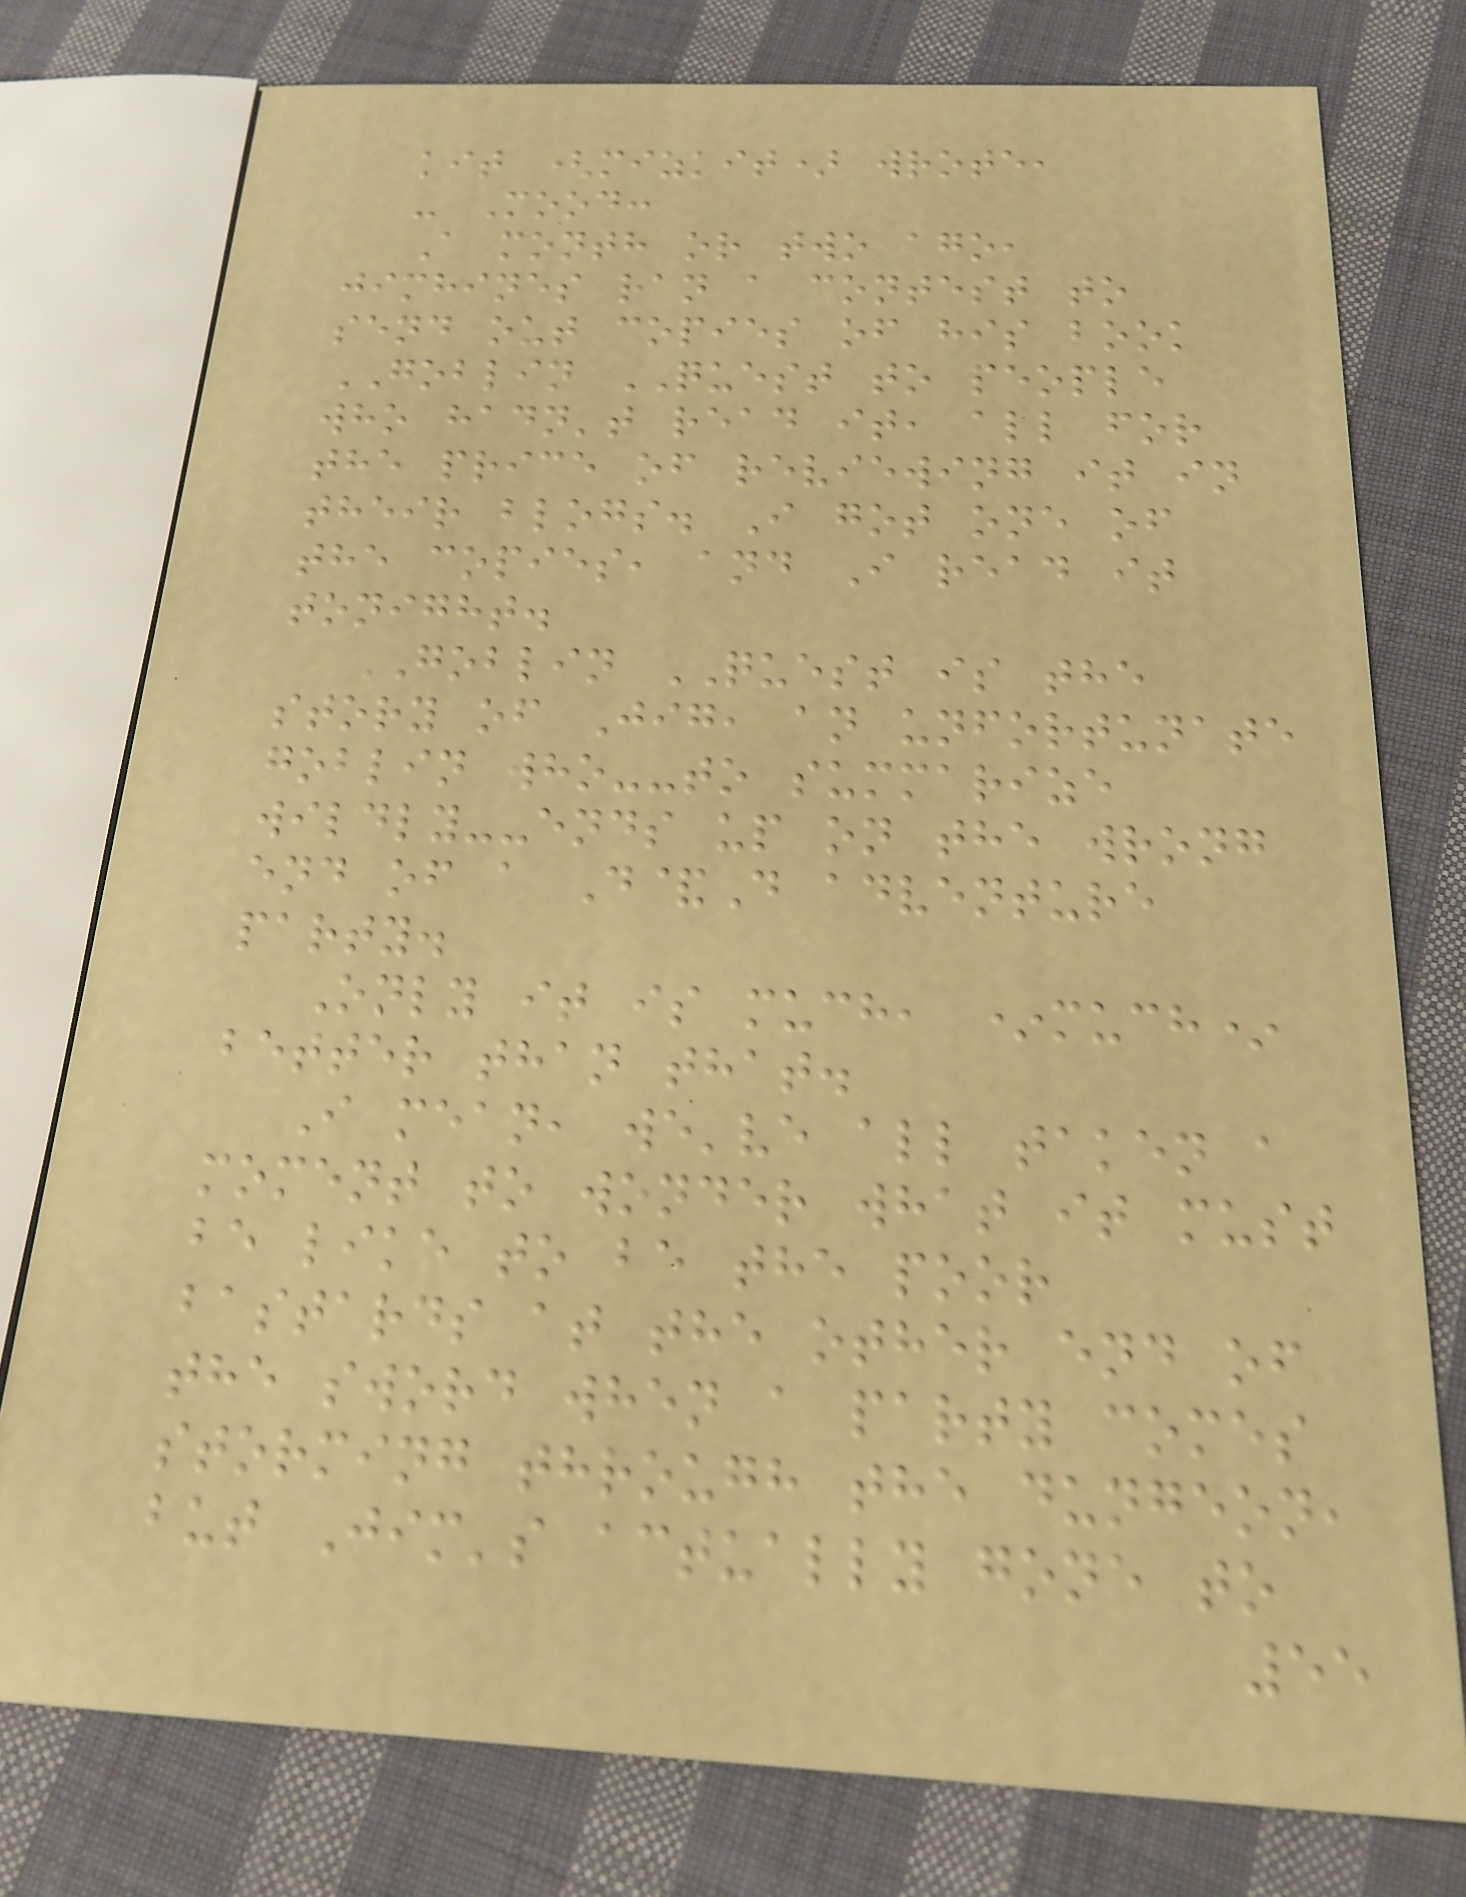kit (mizkit) wrote,
- Mood:
A month or two ago,
jimhines ran a contest to
send out copies of his book
GOBLIN QUEST to people
who hadn't read it, all for
the price of reviewing it in
their blogs. I got one of
the copies, and I read it
tonight.
GOBLIN QUEST is the
story of Jig, an unfortunate
goblin who--to summarize
wildly--ends up on the wrong
end of a D&D adventure
party.
Only it is much, *much*
better than that.
I mean, we've all taken a
moment to wonder what it must
be like to be the poor
bastards at the other end of
the sword when a party comes
storming through the dungeon,
but Jim's actually gone to
55
